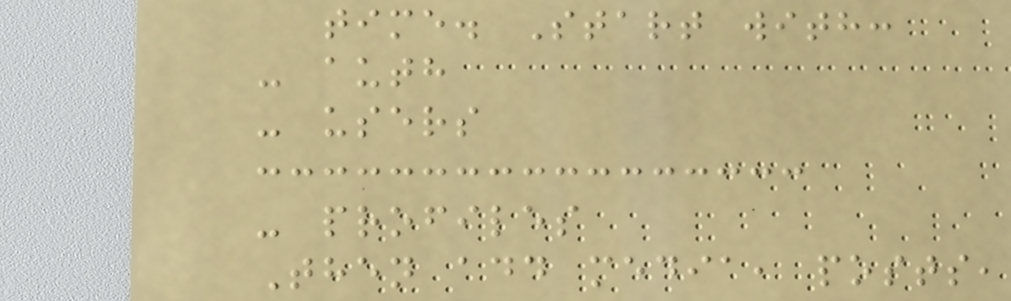time. Start with:
- auth
- users
- profiles
Then add media, posts,
